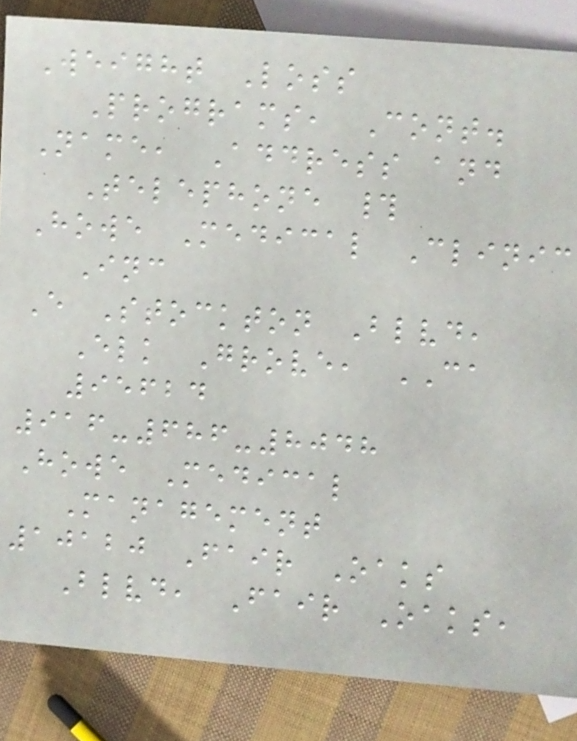Weight Loss
Programs, Cont.
Name, Address and
Telephone #
Howe Medical Clinic
Inc
E Stockton Blvd,
Elk Grove, CA
95624
916-686-8048
Howe Medical
Management
10120 Fair Oaks
Blvd, Fair Oaks,
